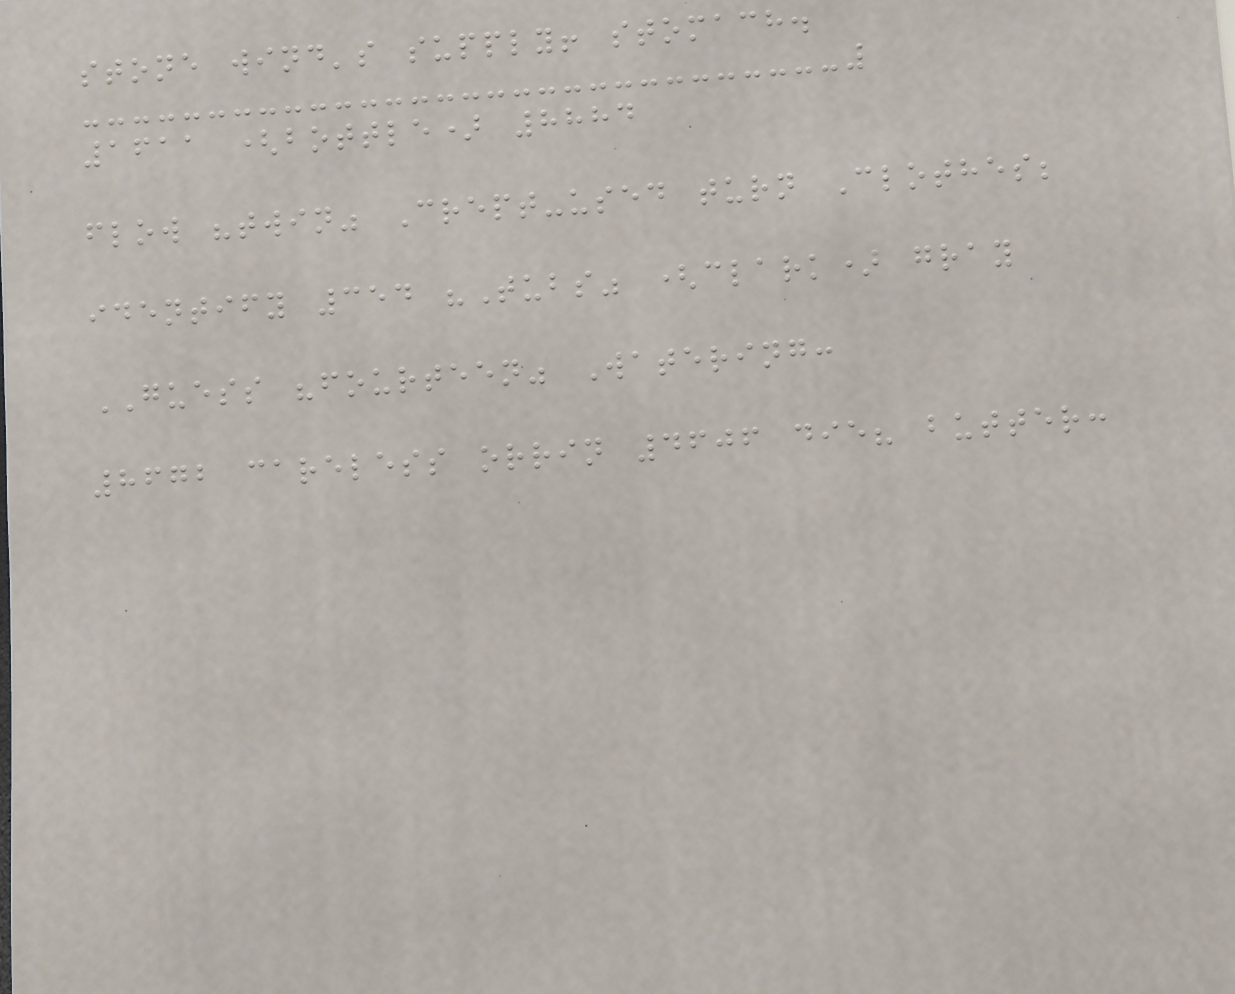stone wind's supply! stomach.
1611 (bottle) 8884
flow "twin" Crept-used turn Clothes;
identify 354 "Tubs" (clark) gray
GUESS "fourteen" Watering:
8672 careless orrin 4606 die? butter:
